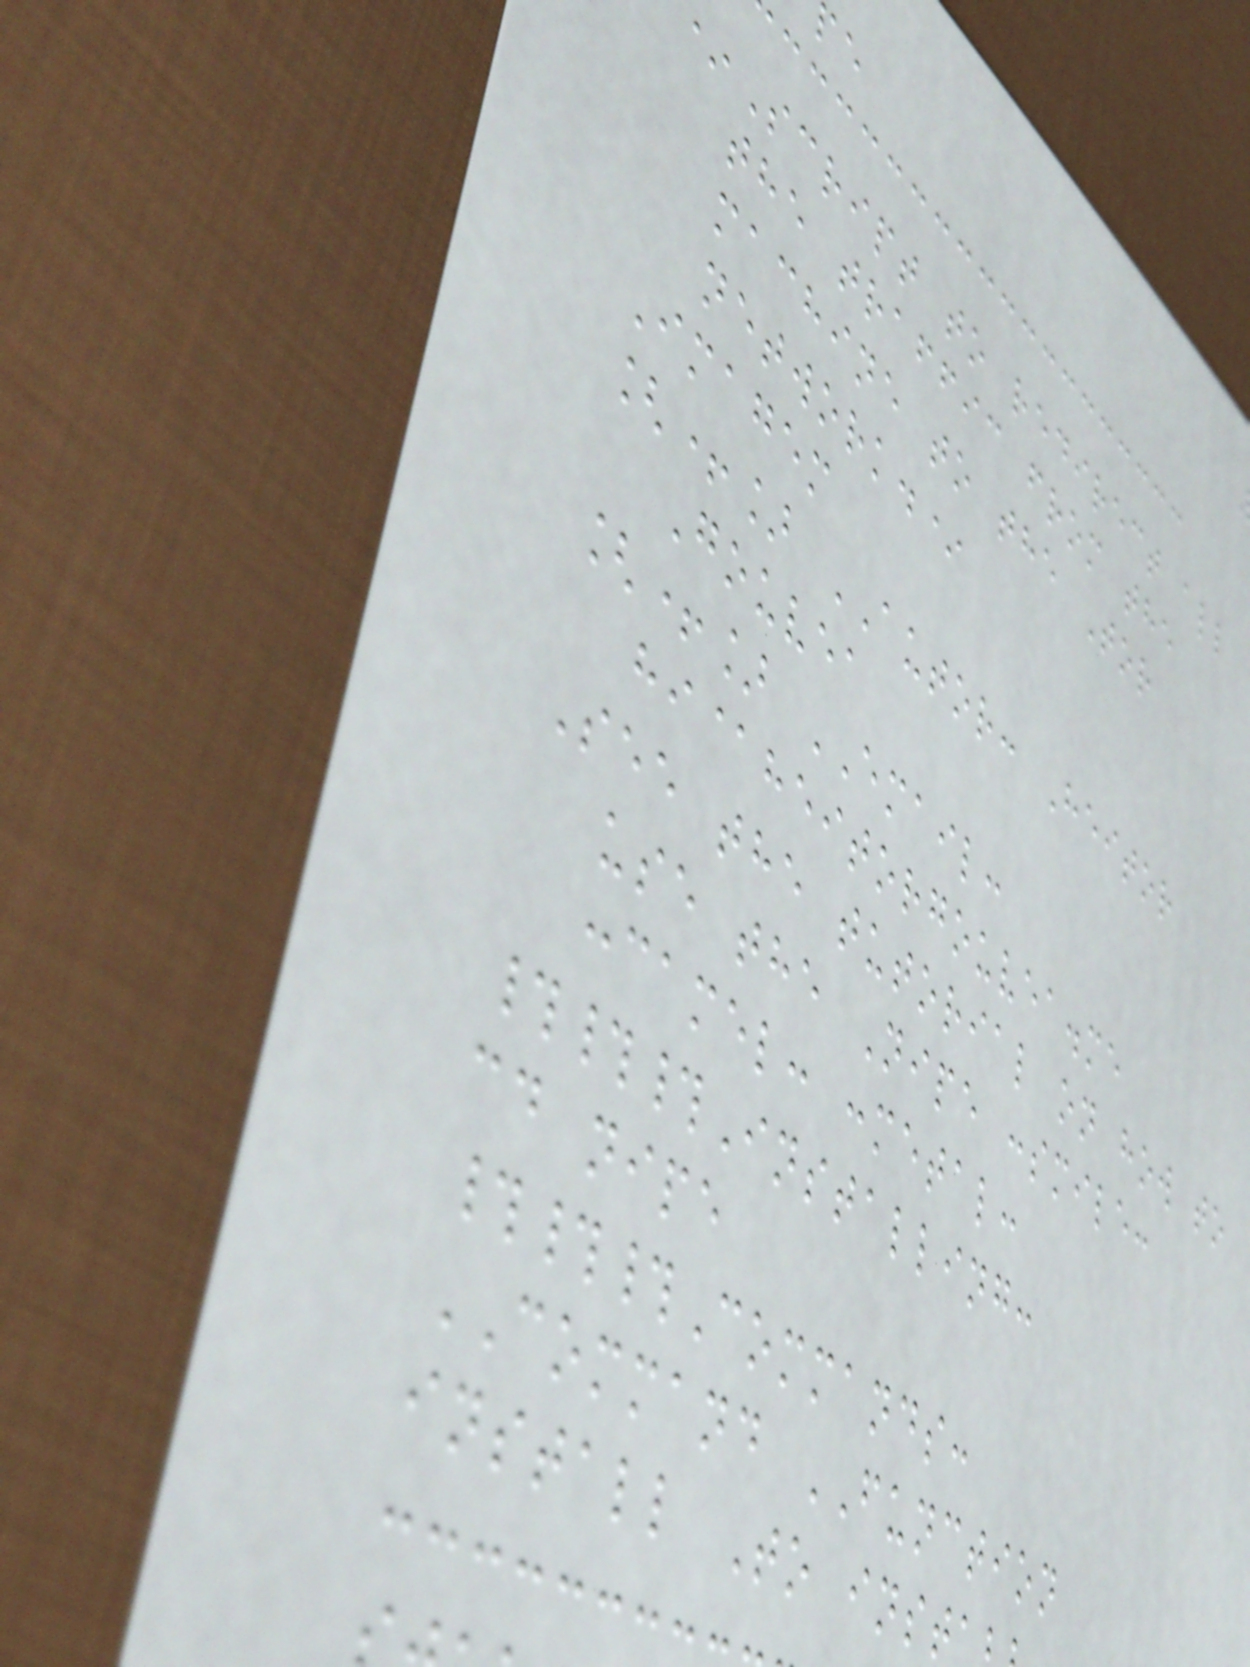Script to redirect all
the traffic from the
machine to the Tor
network.*
Imagem
[+] AUTOR: Heitor
Gouvea
[+] EMAIL:
hi@heitorgouvea.me
See the tutorial on how to
use the Nipe :smile:
:camel: :metal:
###Installing:
cd nipe
###Commands:
COMMAND FUNCTION
install To inst
